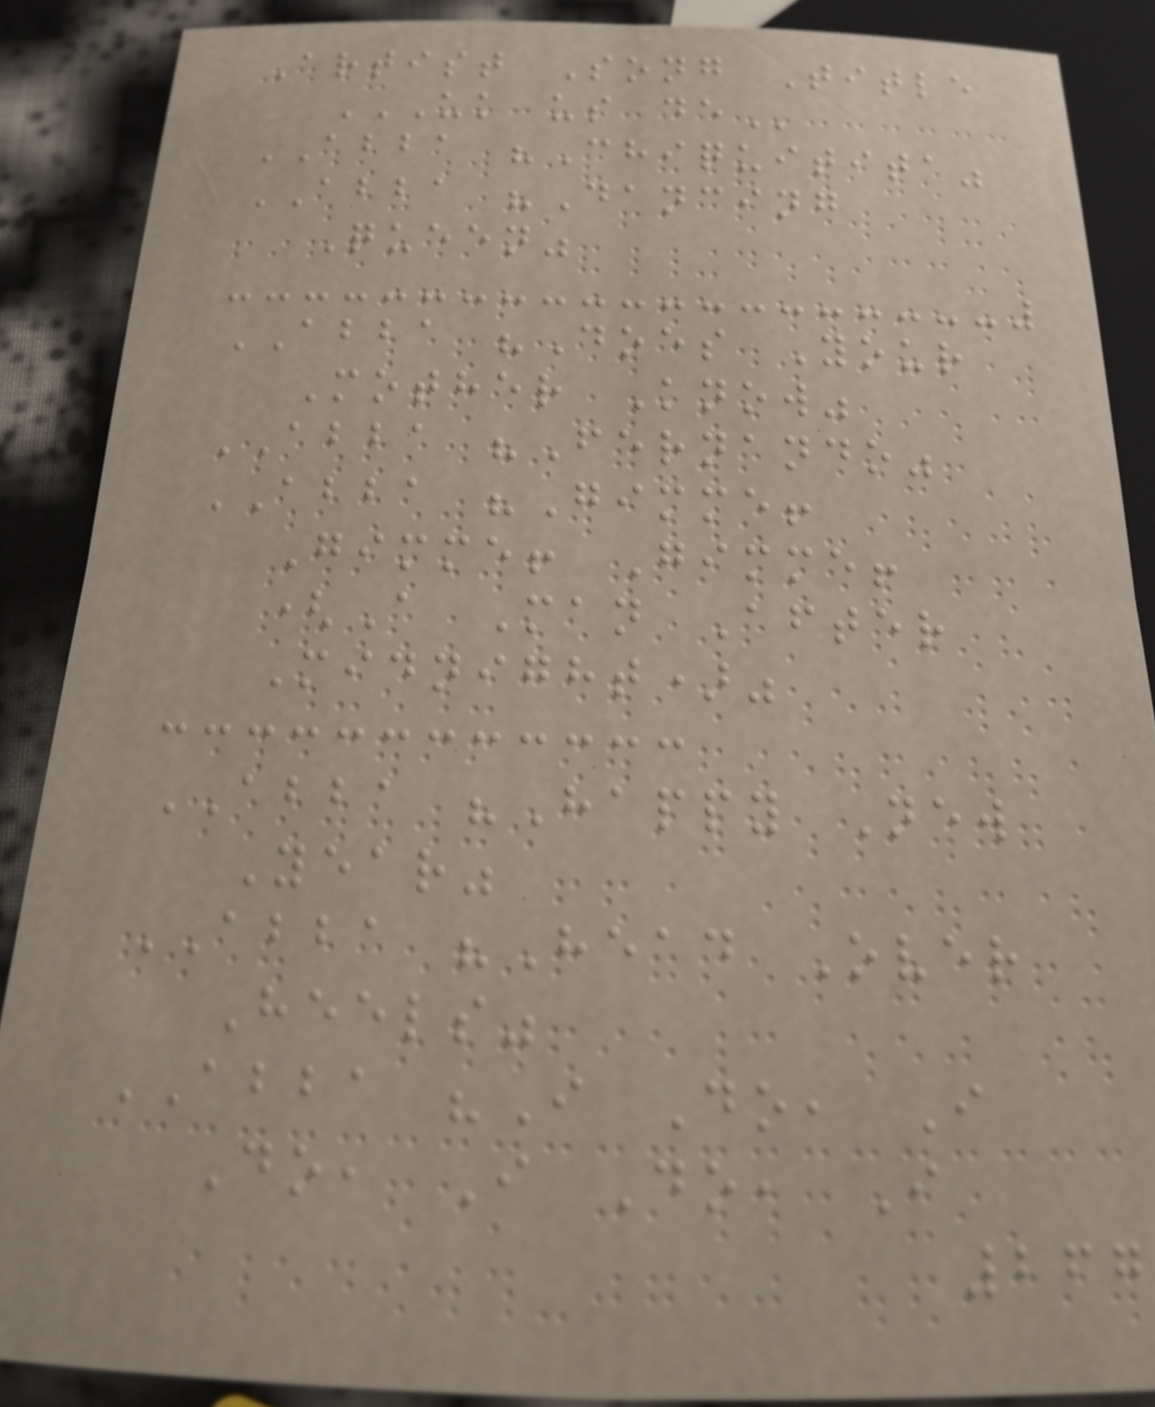Artist Song Title
UK US DE
ABBA "Chiquitita"
ABBA "Dancing
Queen"
ABBA "Does Your
Mother Know"
ABBA "Fernando"
ABBA "Gimme!
Gimme! Gimme!
(A Man After
Midnight)"
ABBA "Happy New
Year"
ABBA "Head Over
Heels"
ABBA "I Do, I
Do, I Do, I
267
